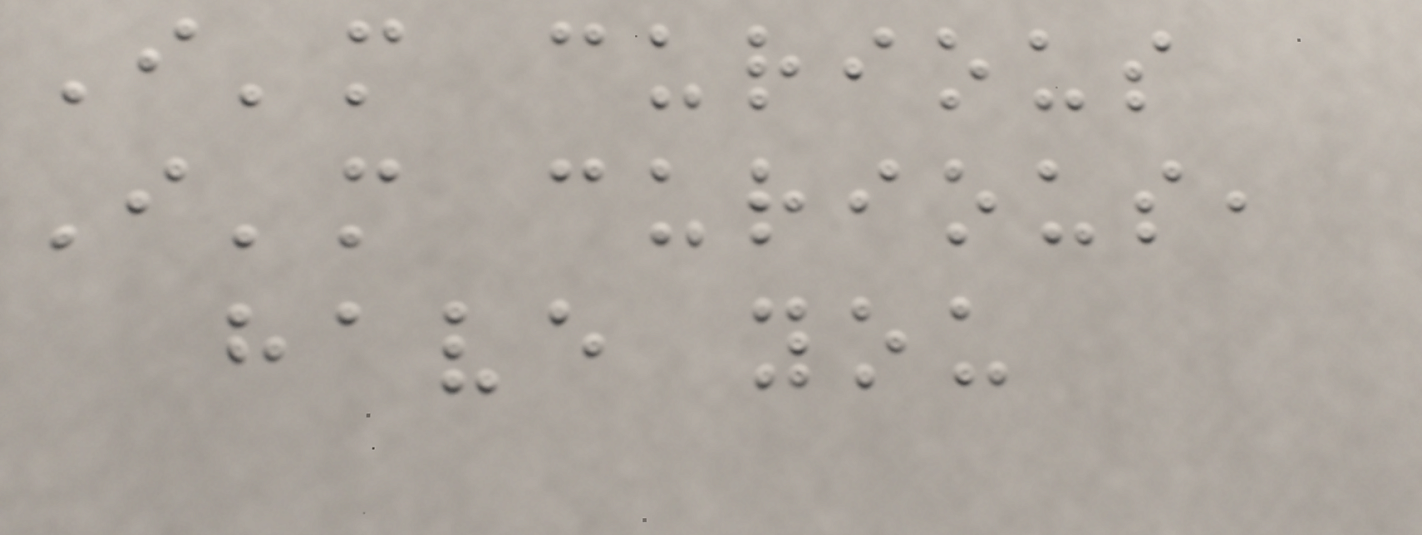I'm curious
I'm curious,
have you
